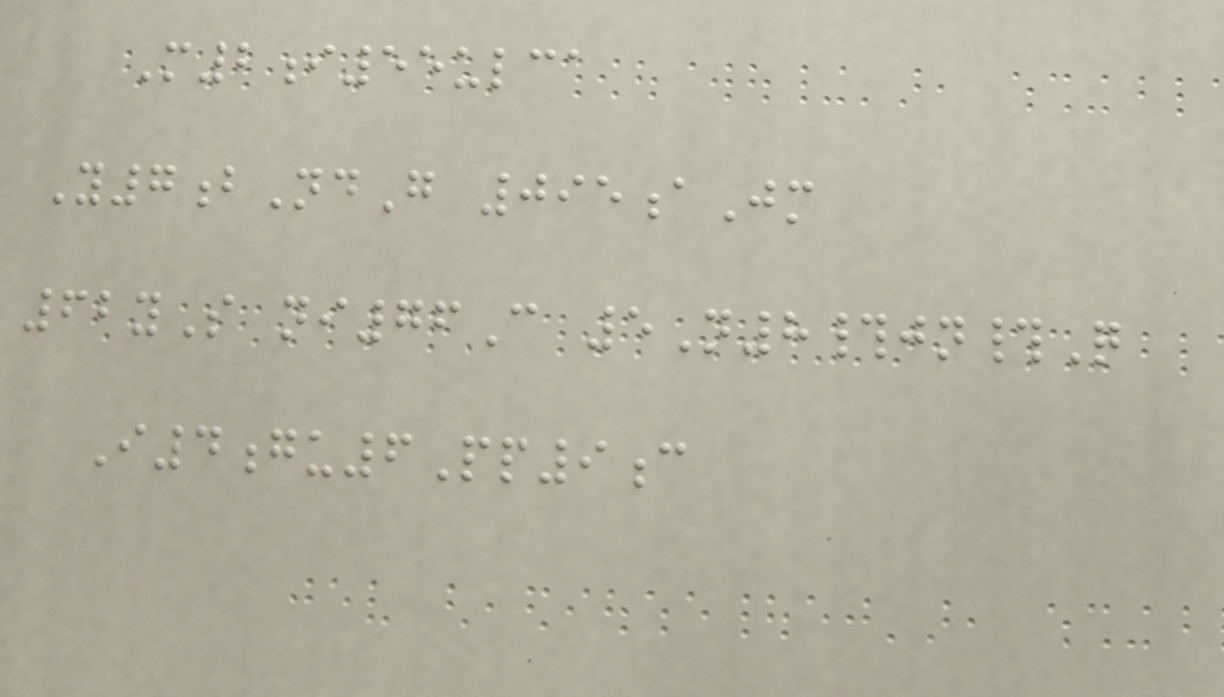M2i55ulca
Y7bNdG 095aJm
62yS ni76C 5N8#jn#Q
I4gu6Pp9c
